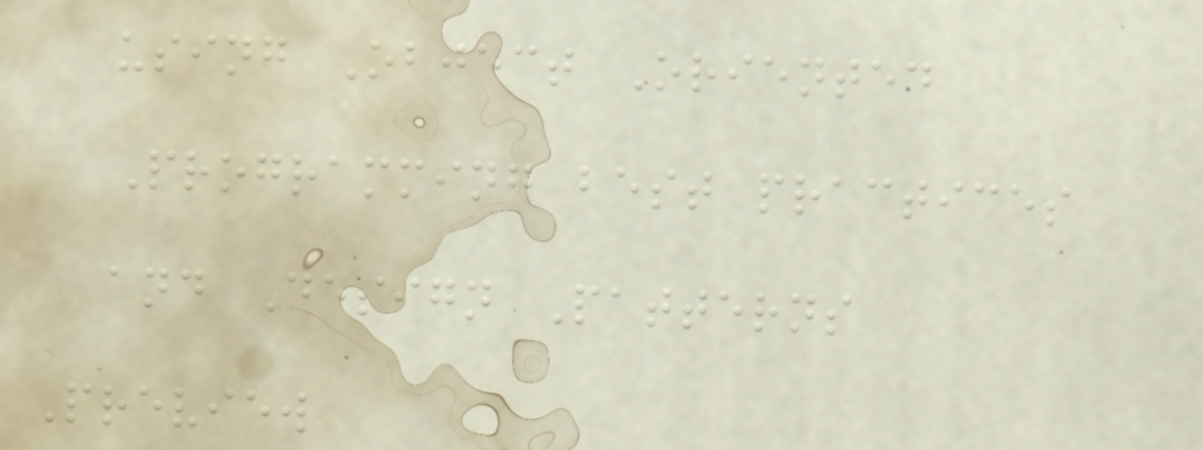using Object Oriented
Programming best practices
and Design Patterns
Preview
